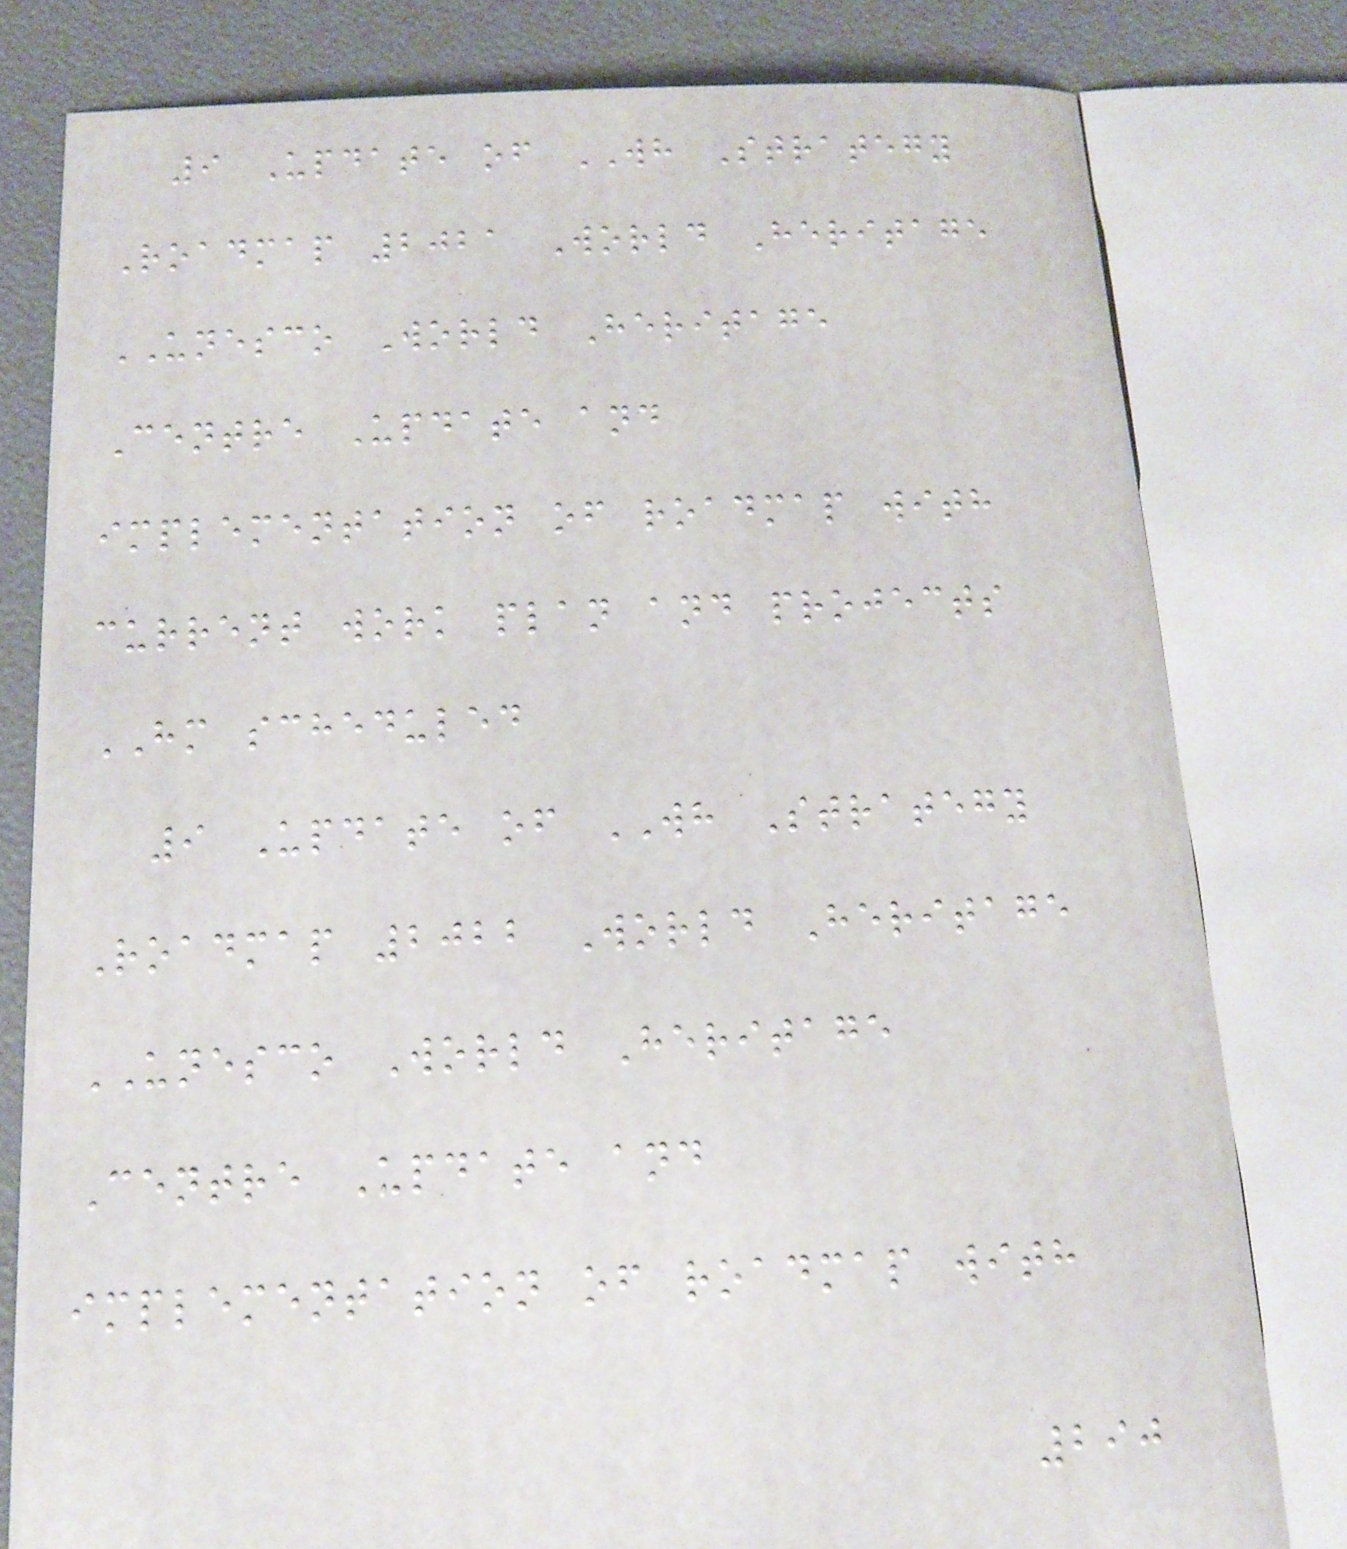9 Update of WH Strategy
Roadmap 2021 World Heritage
UNESCO World Heritage
Centre Update and
implementation of roadmap with
current work plan and projects
HM scheduled
9 Update of WH Strategy
Roadmap 2022 World Heritage
UNESCO World Heritage
Centre Update and
implementation of roadmap with
290
